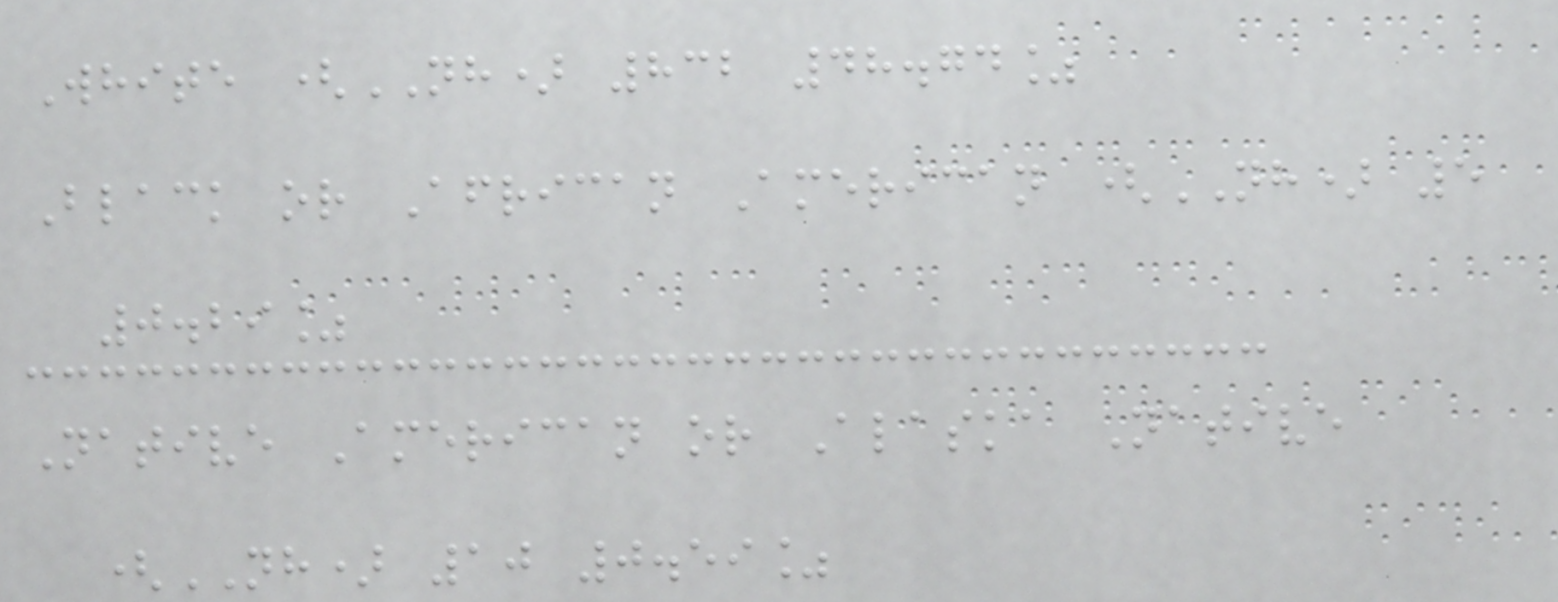White (NH) 832 48.74%
Black or African American (NH) 5
0.29%
Native American or Alaska Native
(NH) 10 0.59%
